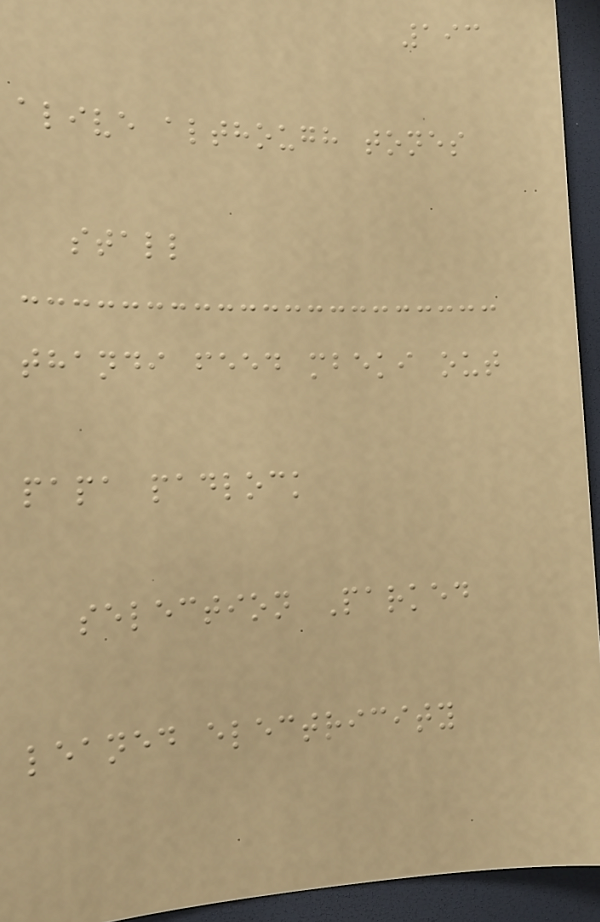193
alive although tones
stall
thandi feed mbeki out
papa padlock
selection Parked
leaned electricity
